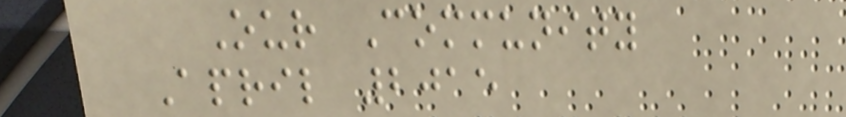Our Community
April 2015
